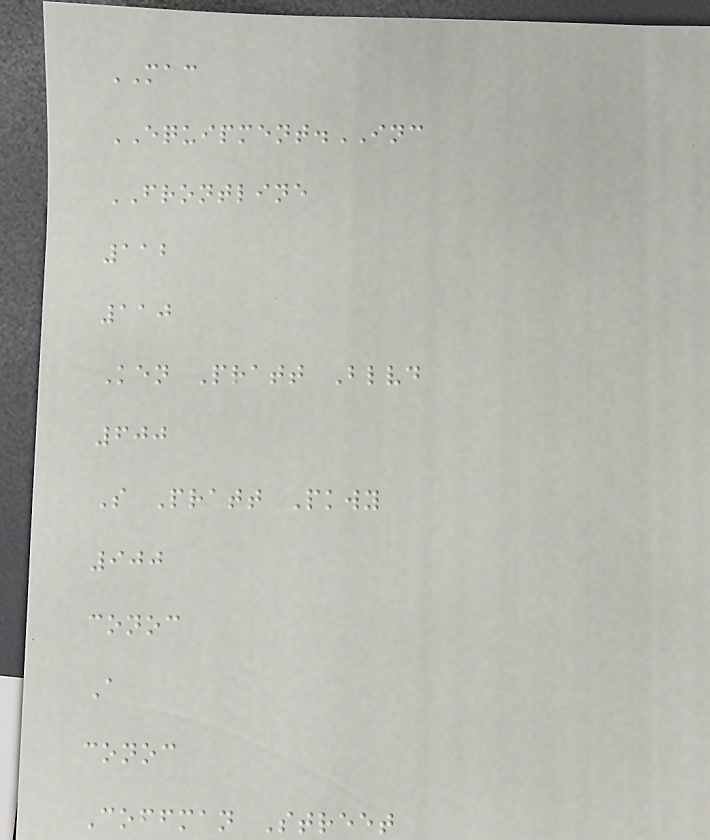MAC
EQUIPMENT.INC
FRONTLINE
112
110
Ken Pratt Blvd
600
S Pratt Pkwy
900
conoc
A
conoc
Coffman Street
